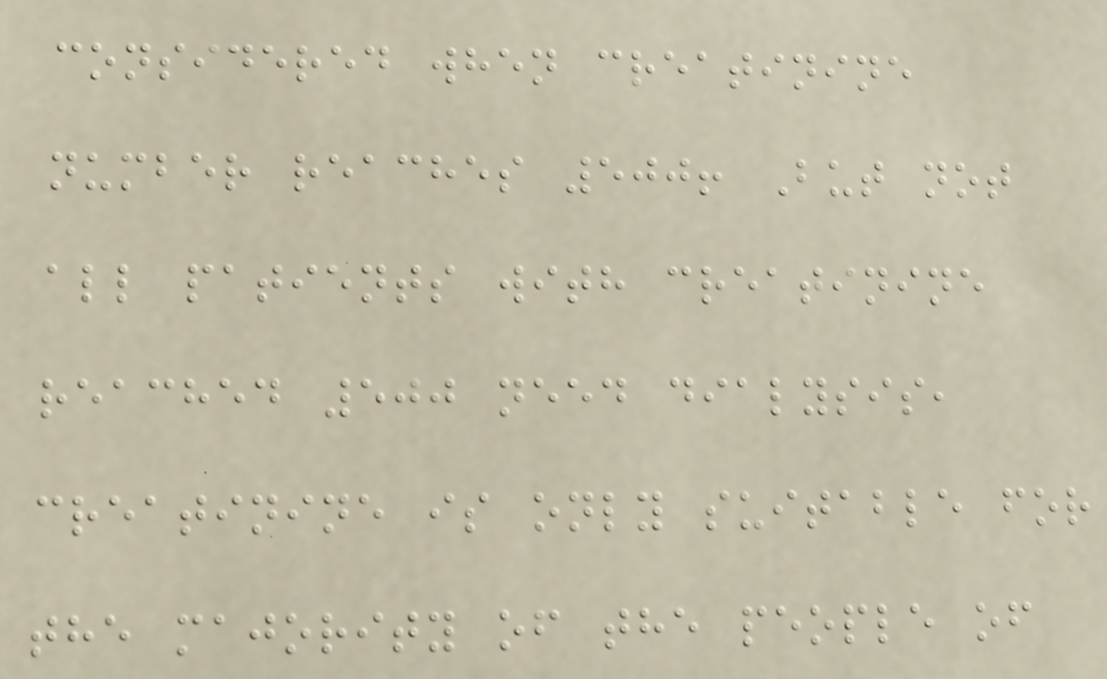considered when creatinine
number reaches 500! But not
all patients with creatinine
reached 500 need dialysis,
creatinine is only suitable for
the majority of the people of
